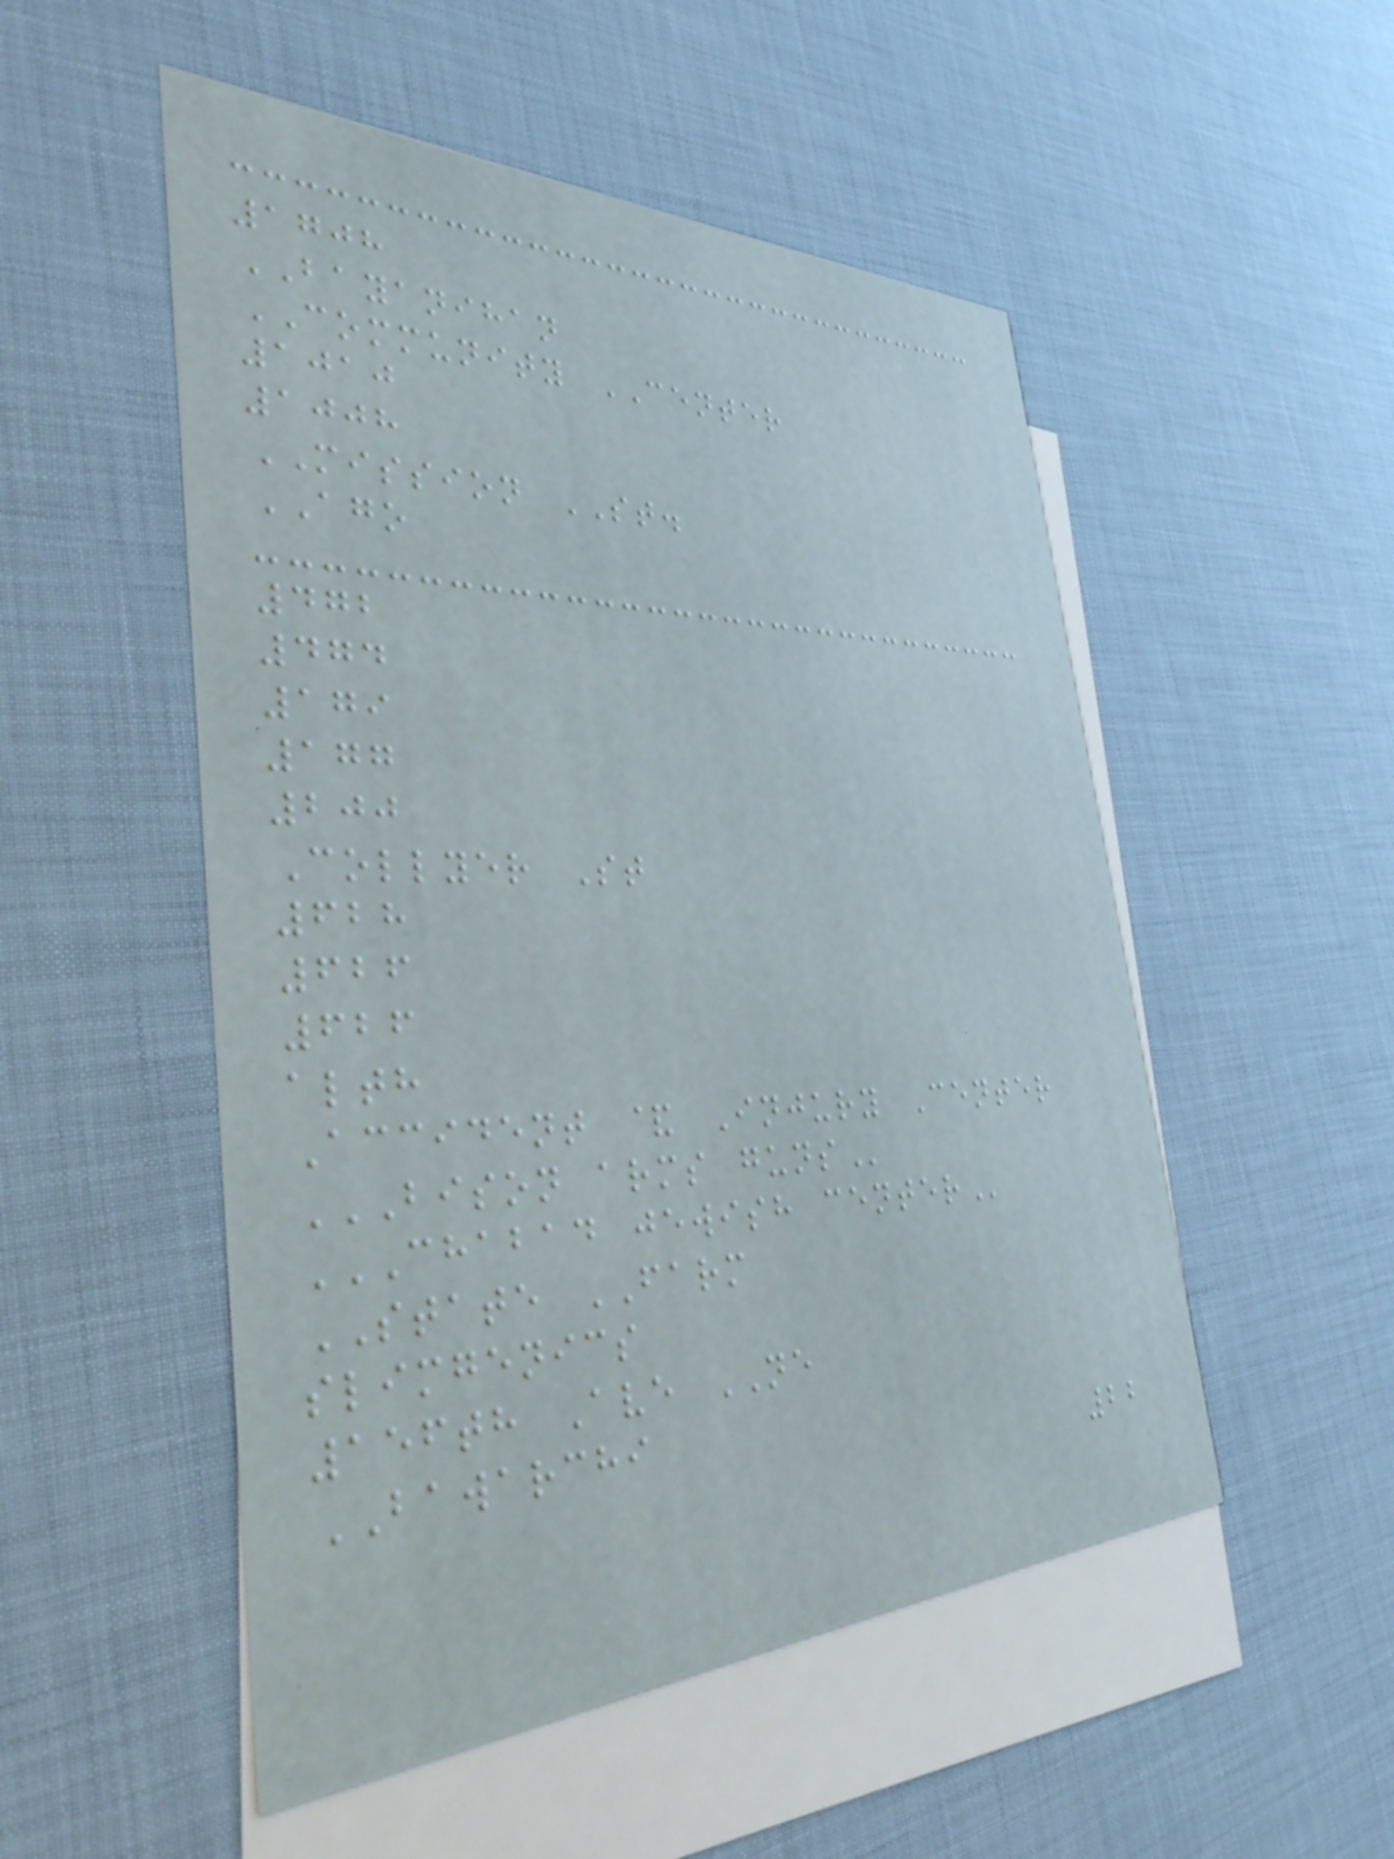1708
BAYANIHAN
COMMUNITY CENTER
1010
1008
MISSION ST.
AGO
472
474
179
177
200
Collyer St
628
626
626
alth
Accident & Injury Center
BISON ARMS GUNS
CHABAD JEWISH CENTER
STATE FARM
slimgenics
156th Ave NE
BAWARCHI
22
